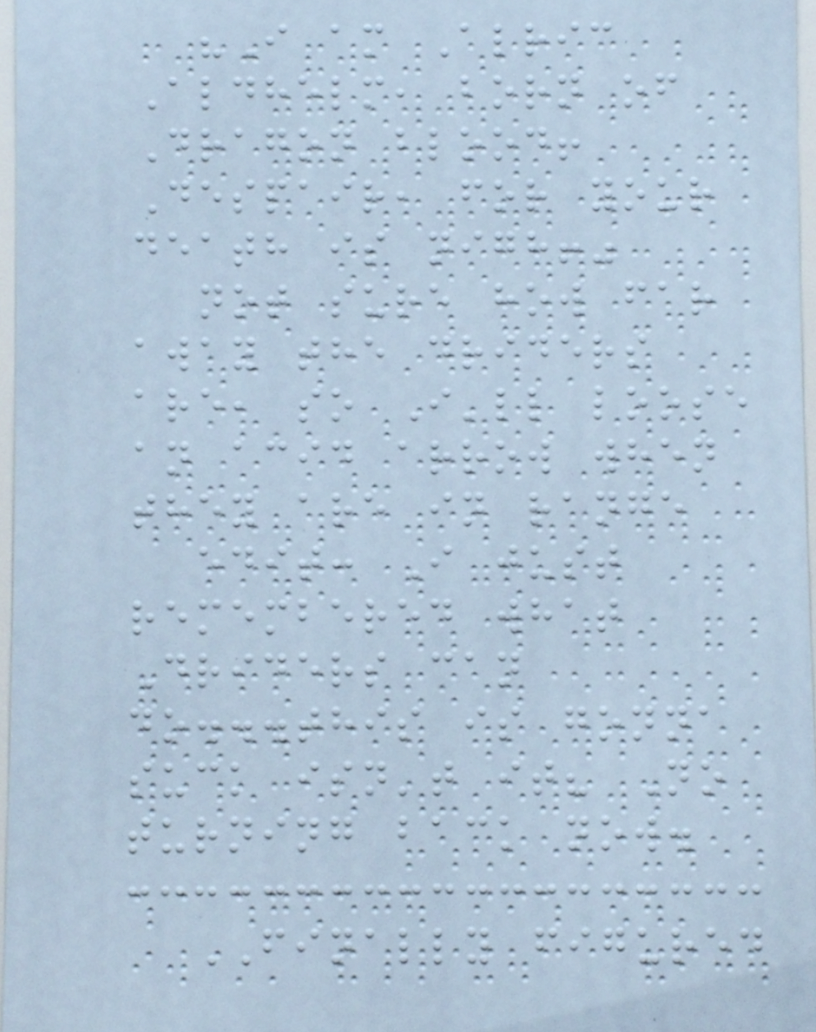"I am Alric
Aldhelm, born of
Dragon blood!
Despair, for your
death is nigh!"
not sure how far
away the driders
are, so I'll loose
an acid arrow when
they are in range
edit: I just
remembered what
Driders can
do...this is gonna
suck isn't it? No
turning back now.
FINALLY figured
